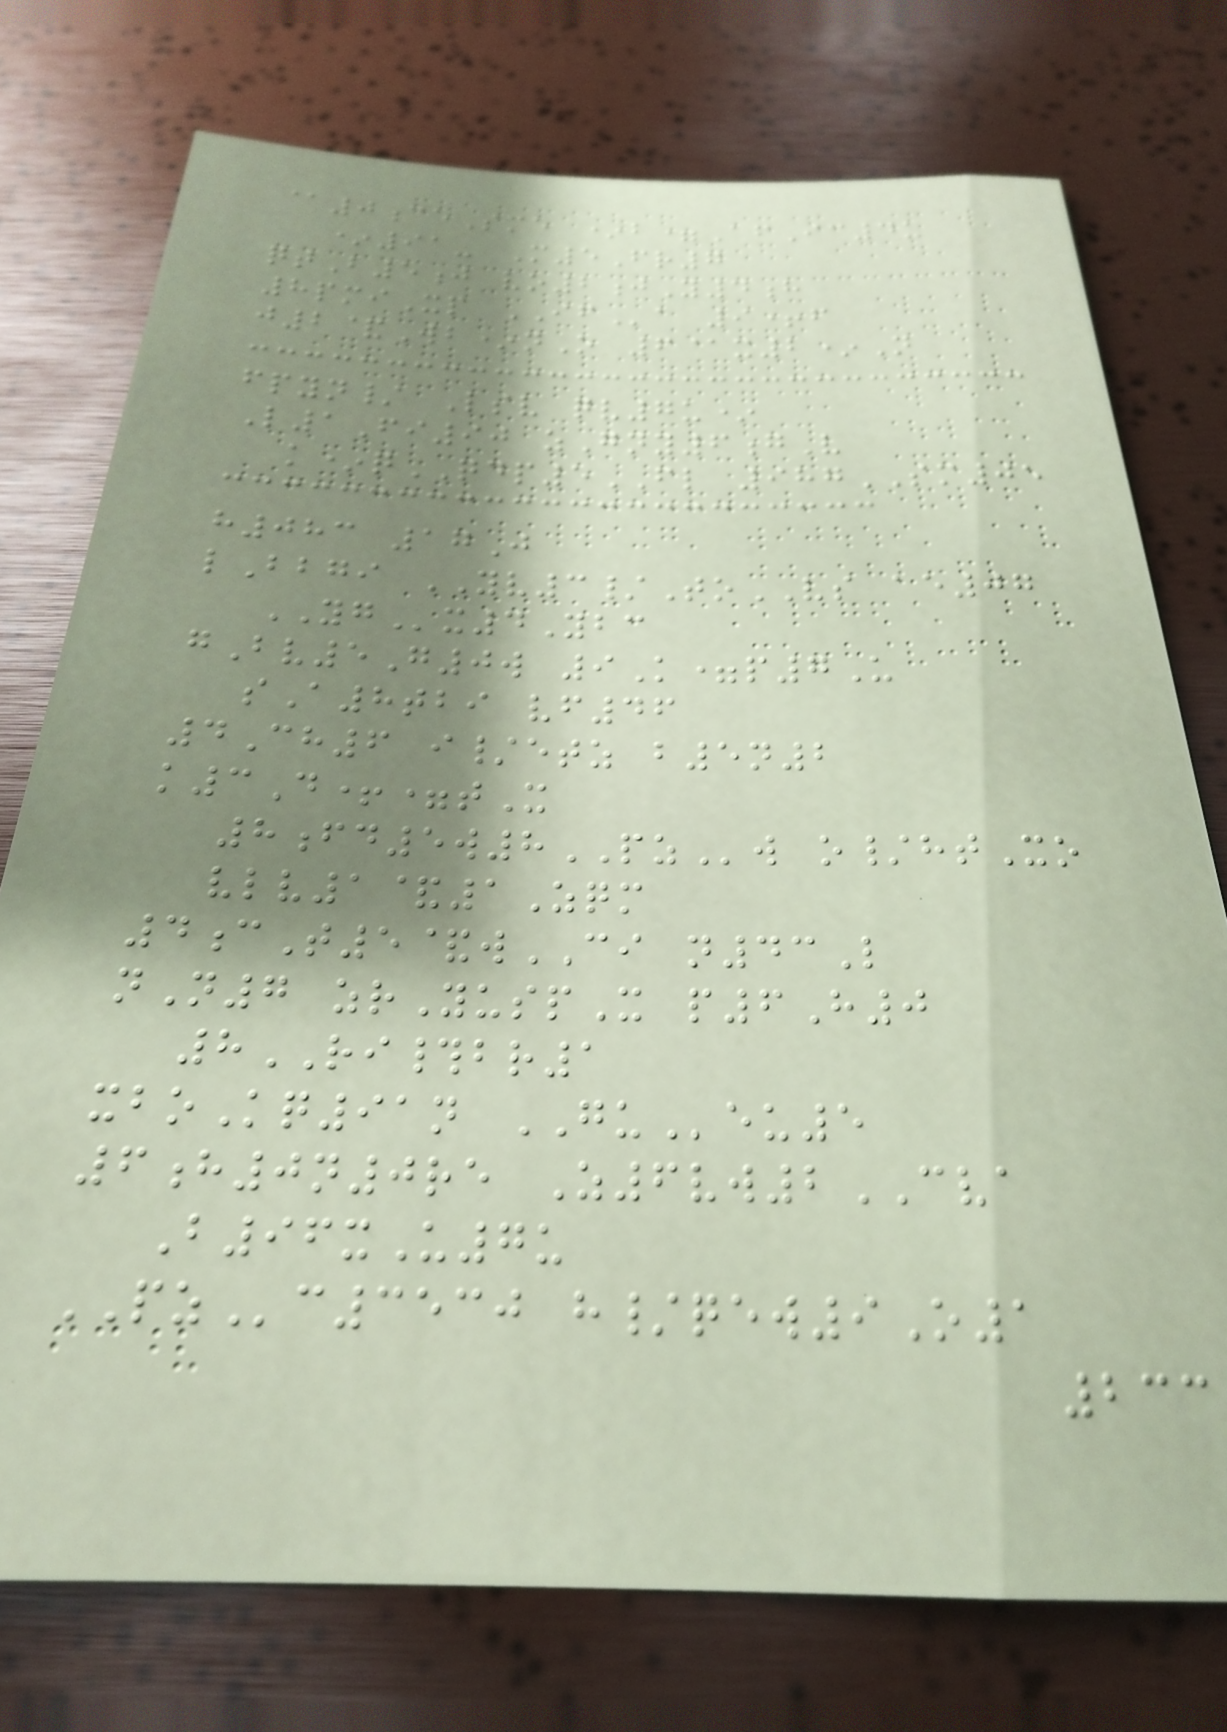@0ceSme *b=AfIc4u
*91- M5Fr7
qtB5j vo2jY4h
8pmiXp IFa 9+f
j2&Wb*nO 6@x2*N
fpyn/ Lsv qv7u*
L1Fi90 zGny6gV
k*qQDP5FL 987SM05
h083 17J
lBbgi YV3/ToVS ae07
YGx4Ybc
gBv5G0w 9K=p7U
sA8tbi vf46
4Ch6 i/etz b5n2
k3D+=tX
8fd5w8PZw o/htXo
vlv1&1Zqm
4cT5&wCI n43L
nN7 zrYuspX p6H0
8RI#br1
xboKq91n GUeu5
6h0n0re Z6vw2CVA
B96xU7u
PZc3530 h/qew9O1
233
